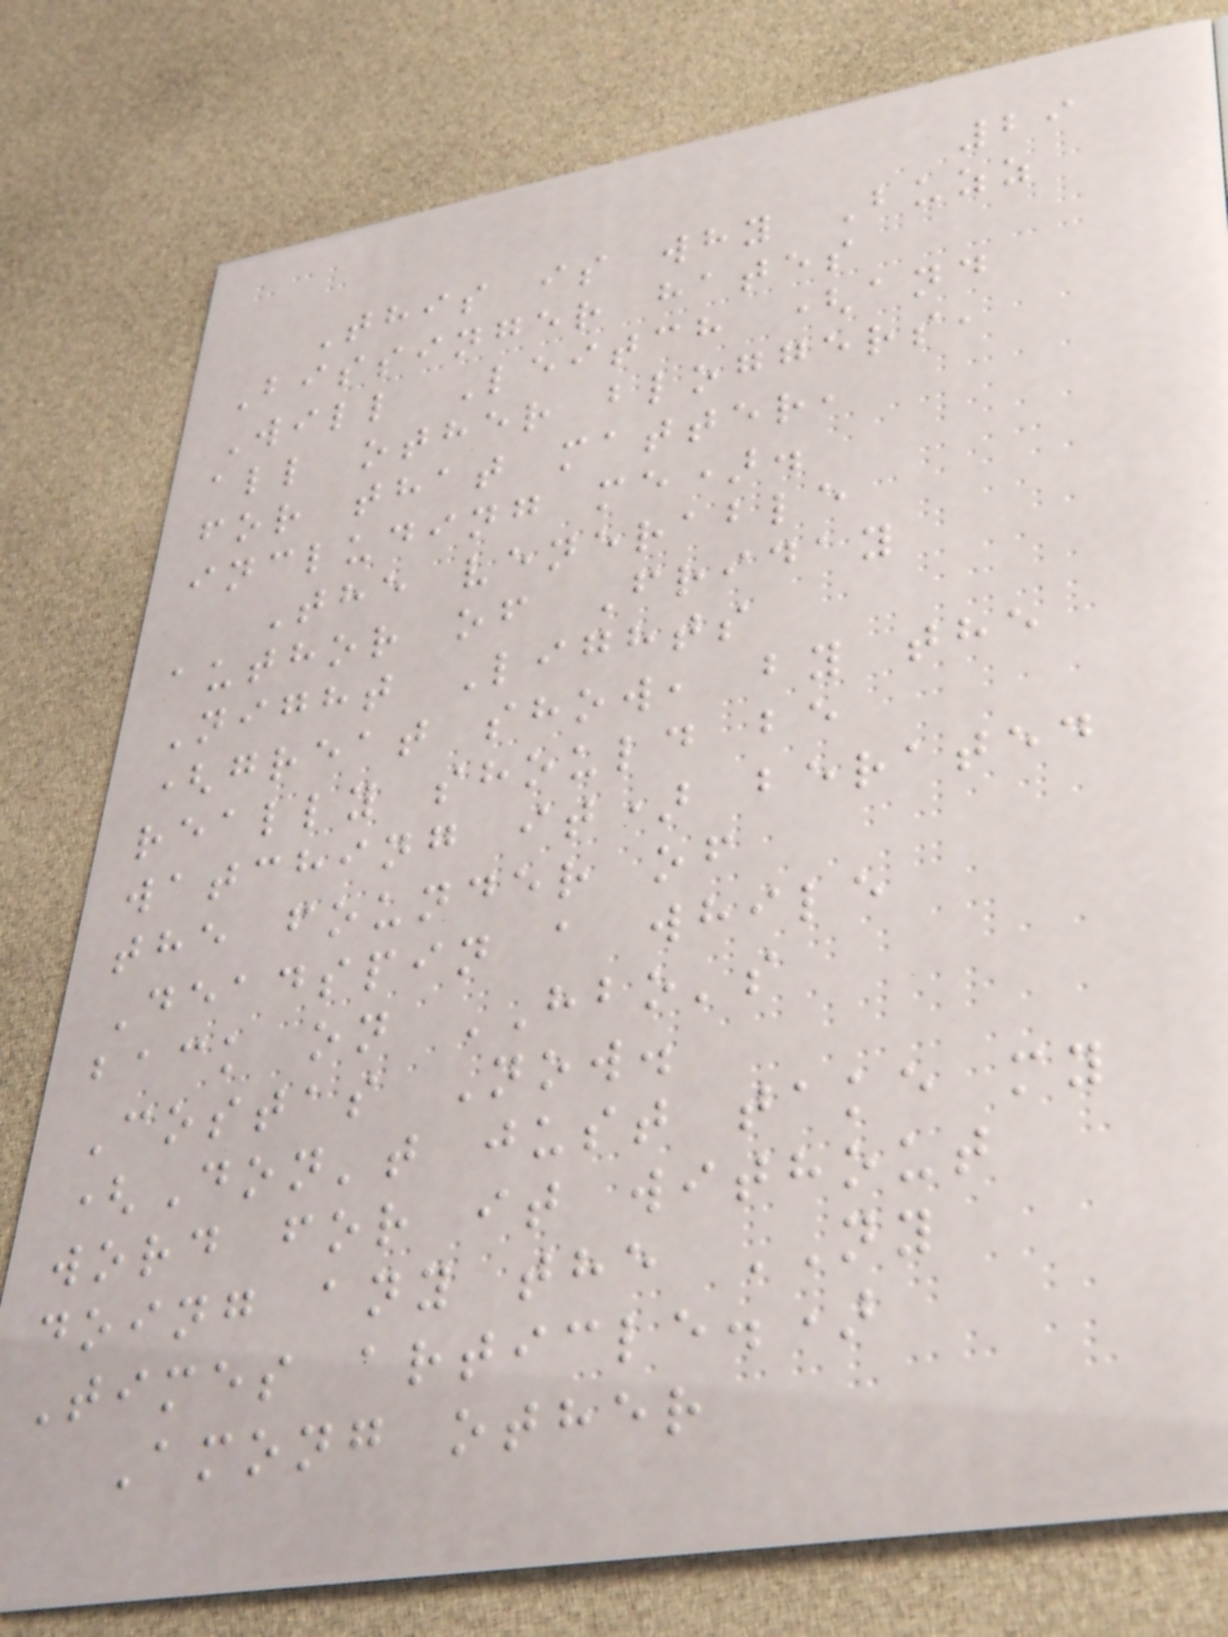29
This is why Buzz
Bissinger hates
Will Leitch (and
all other bloggers,
for that matter,
including me).
The venerable
author of Friday
Night Lights
(great show, by the
really should be
watching it) berated
the founder of
Deadspin a while
back on HBO's
Costas Now.
(Don't just take my
word for it without
doing any the NY
Times article.)
Among other
